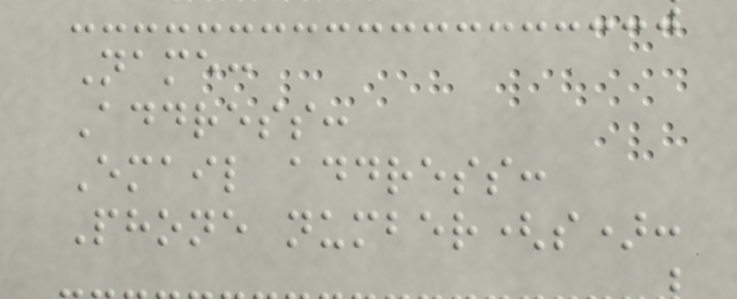Name:
Address:
Email address:
Phone number(s):
